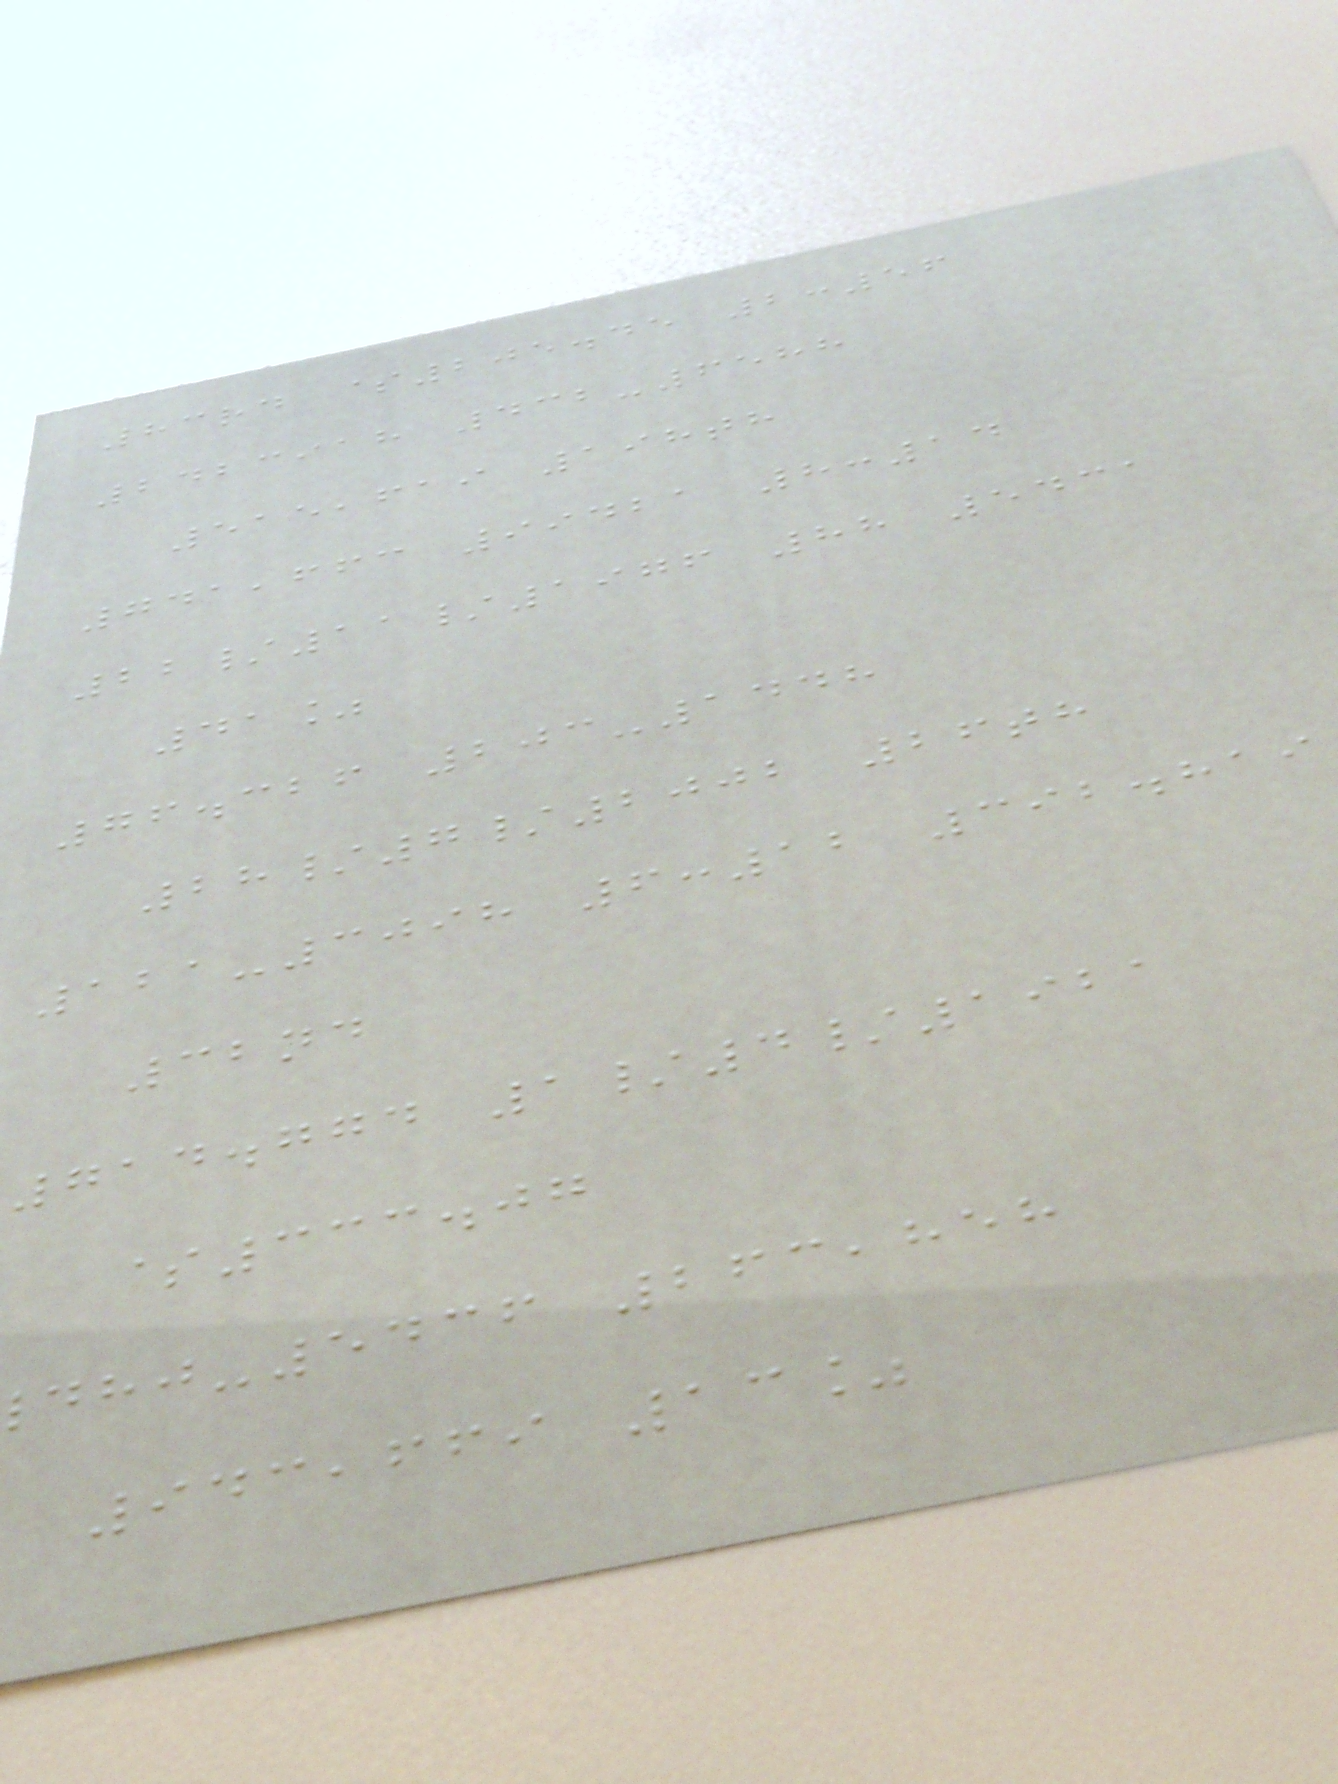83rd $205.45 2:56
2423918 432-6588
515,619 198th
741,663 99421 8:14
22/11/1976 88 5431
41%
76.326 203-1448
28/7/2002 26th
121-3098 6:12 392.819
32nd
714.774 1/4/1921
$333.07
-5436 263,858
943,669 13%
